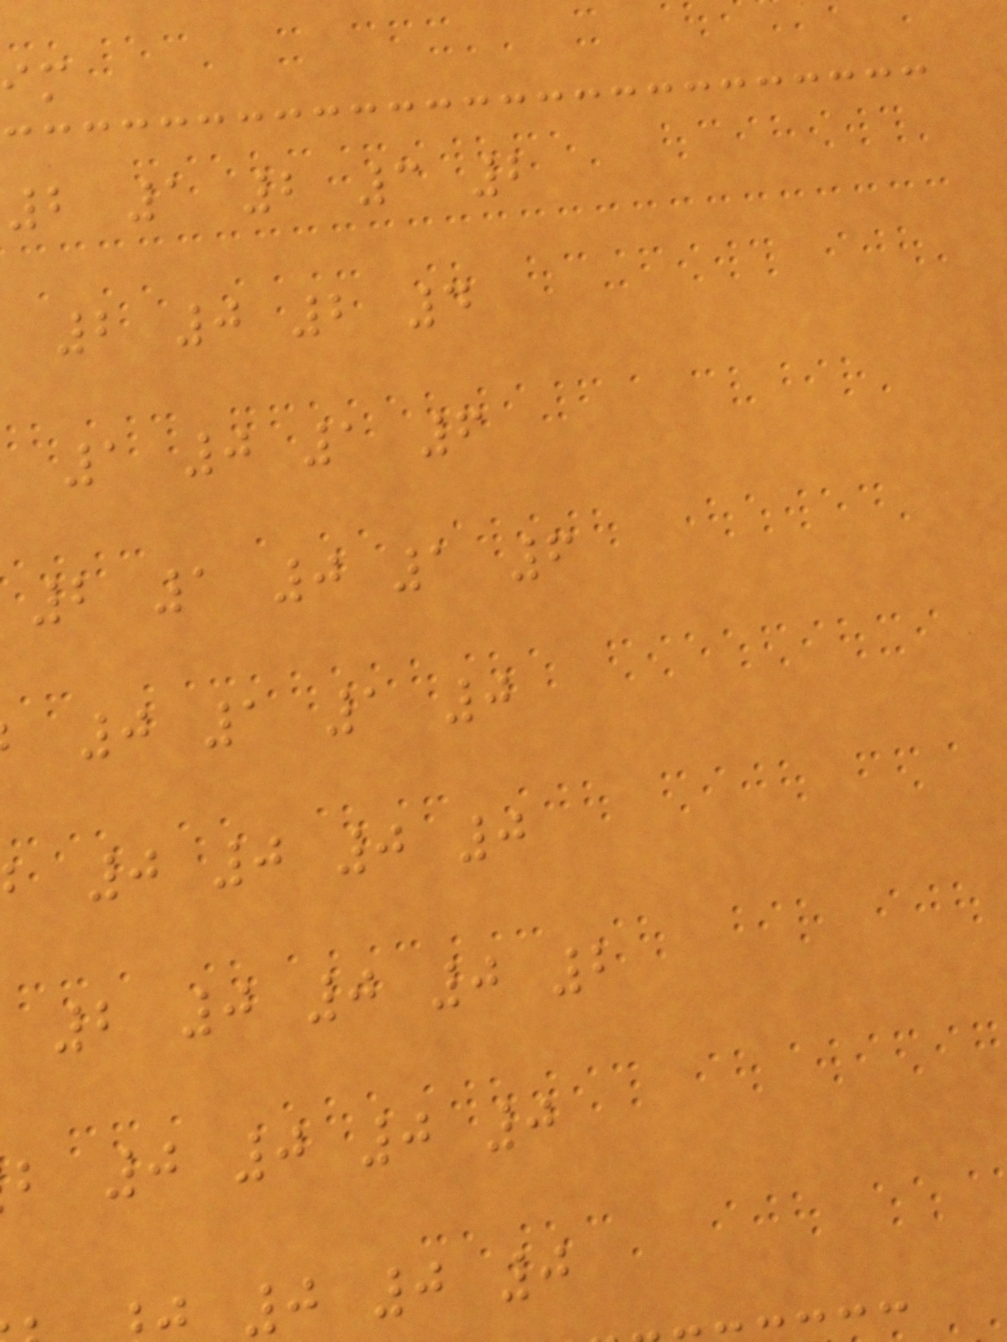2 1 2 3 2
2 0 2 4
1 0 1 6
2 1 0 1 6
0 1 1 0
b 0 0 0 0
2 0 0 0 2
b 0 0 0 0
0 0 0
